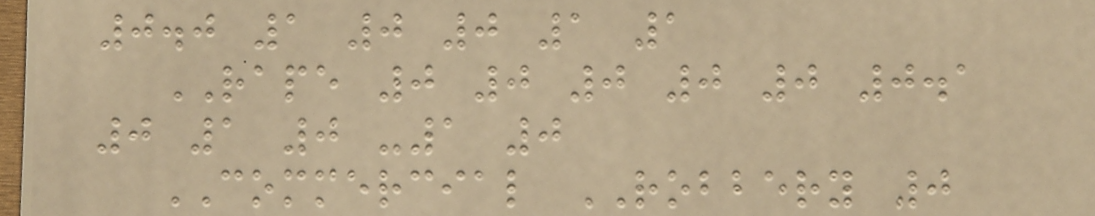0.0 1 0 0 1 1
RAPE 0 0 0 0 0 0.1
0 1 0 -1 0
COMMERCIAL ROBBERY 0
